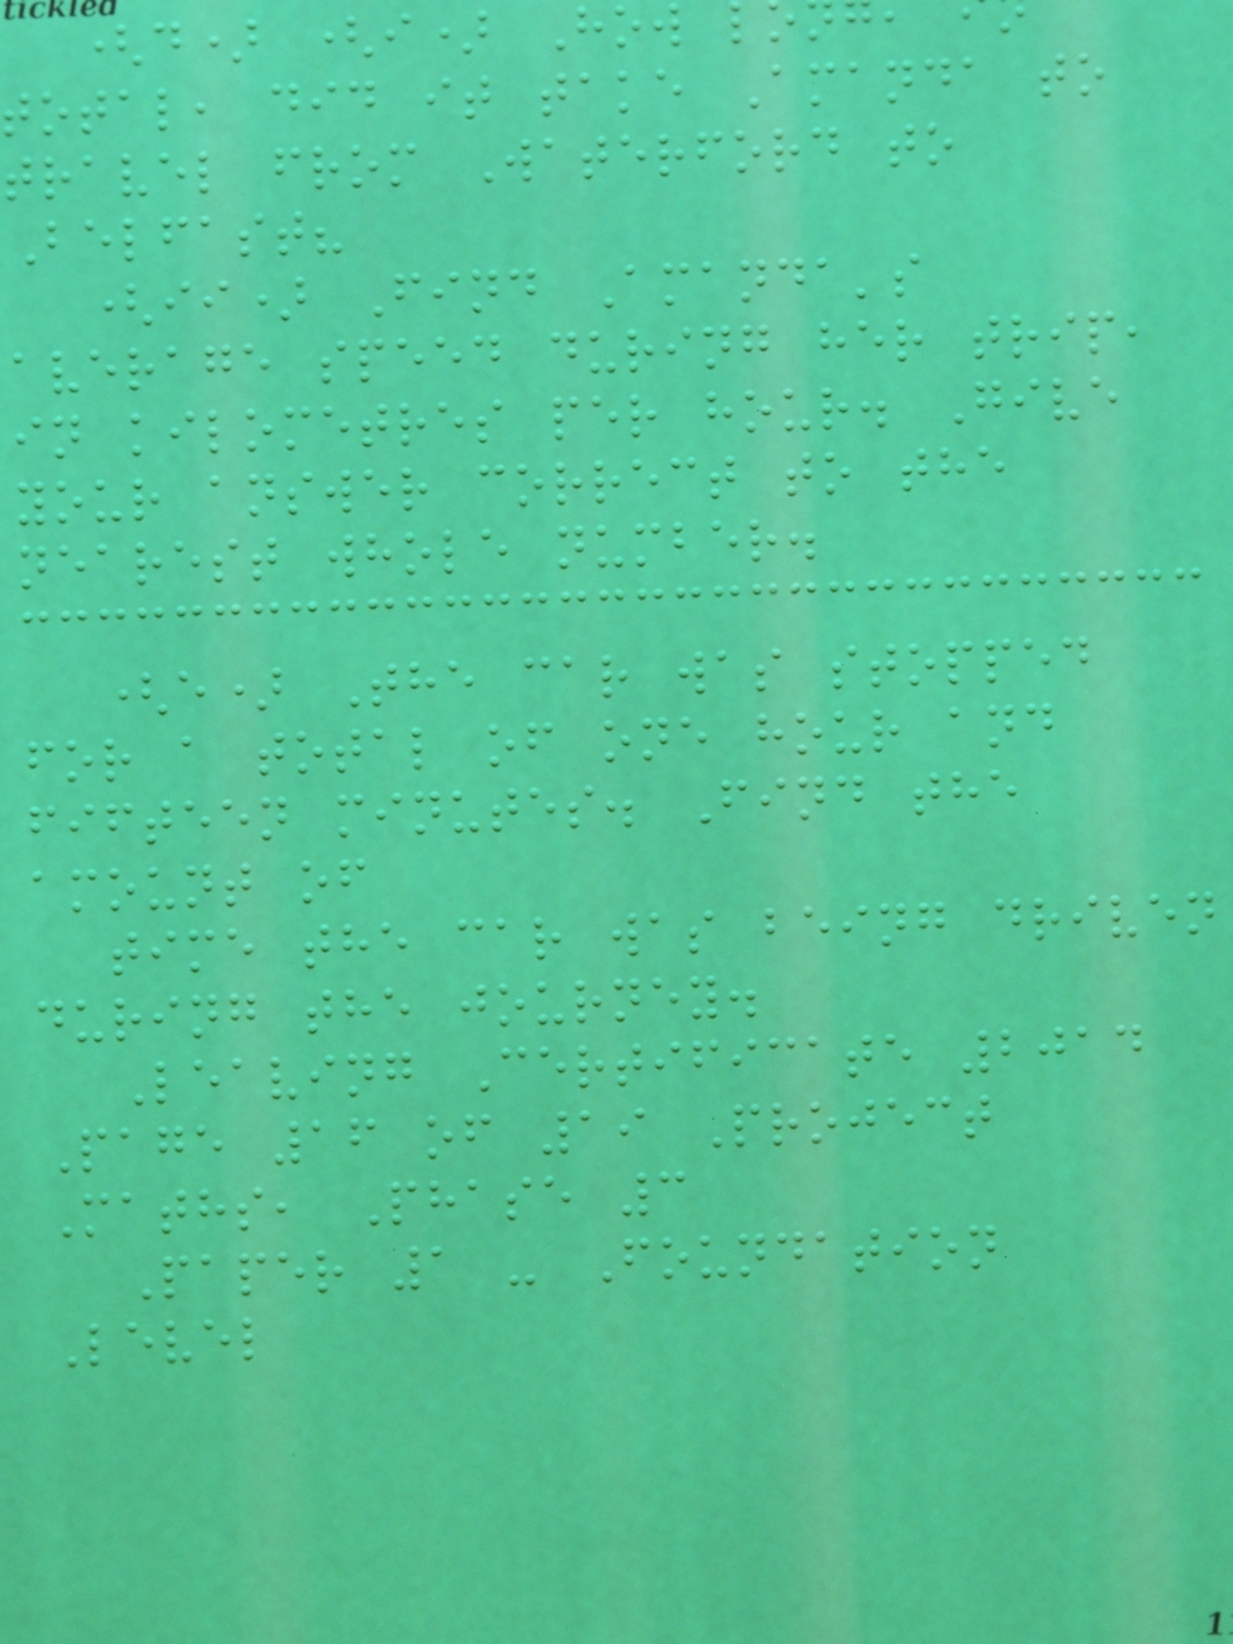(d) (i) How
total, did it take Amanda to
travel from Waterford to
Belfast?
(ii) Find Amanda's
average speed during her trip,
in kilometres per hour. Give
your answer correct to the
nearest whole number.
(e) The car was stopped
for a total of one hour and
fifteen minutes. Find the
amount of
time the car was being driven
during the journey.
Leaving Certificate 2014
Page 16 of 19 Project
Maths, Phase 3
Paper 1 - Foundation
Level
